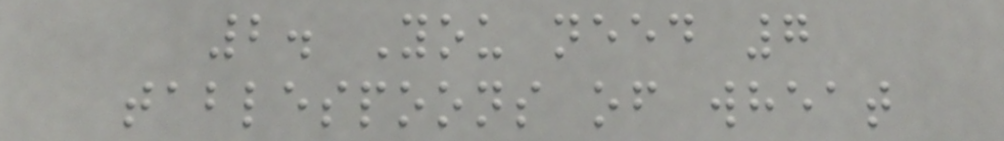2. You need 7
tablespoons of wheat
